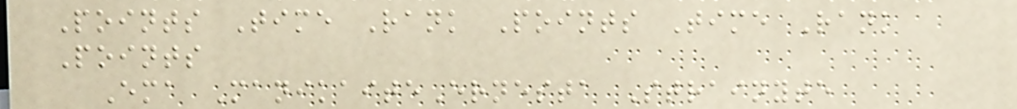Points Time Rank Points Time Rank
Points
Ema ManikaiteErnesta Strainyte
